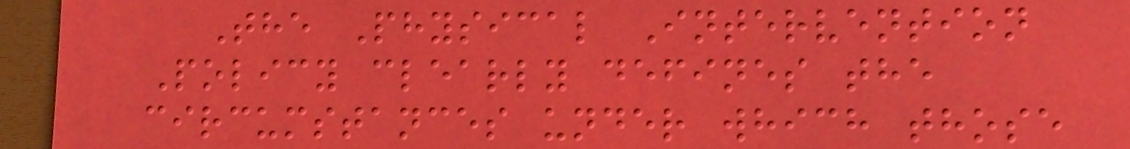The Physical Intervention
Policy clearly defines the
circumstances under which those
